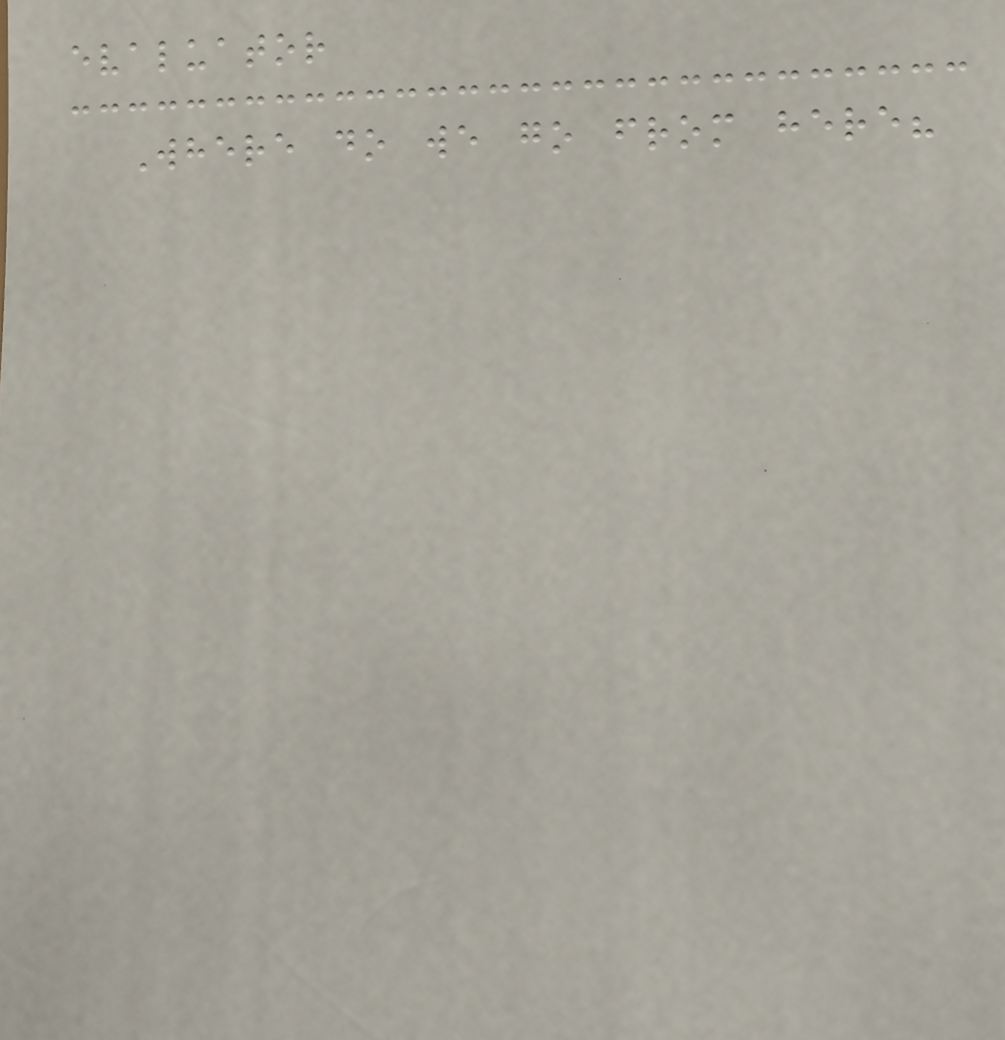evaluator
Where do we go from here?
